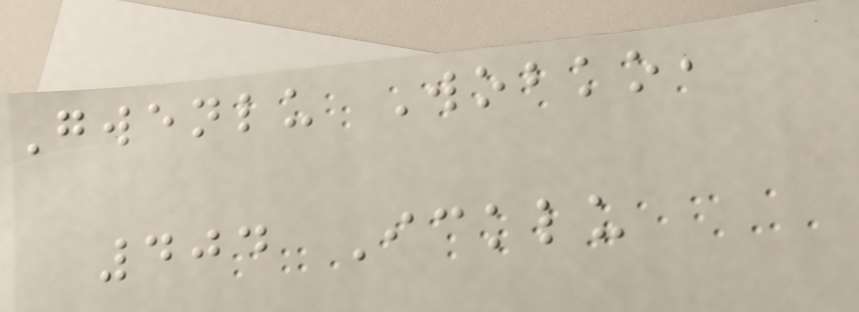Gwenlu Wobko,
404 Icklu
